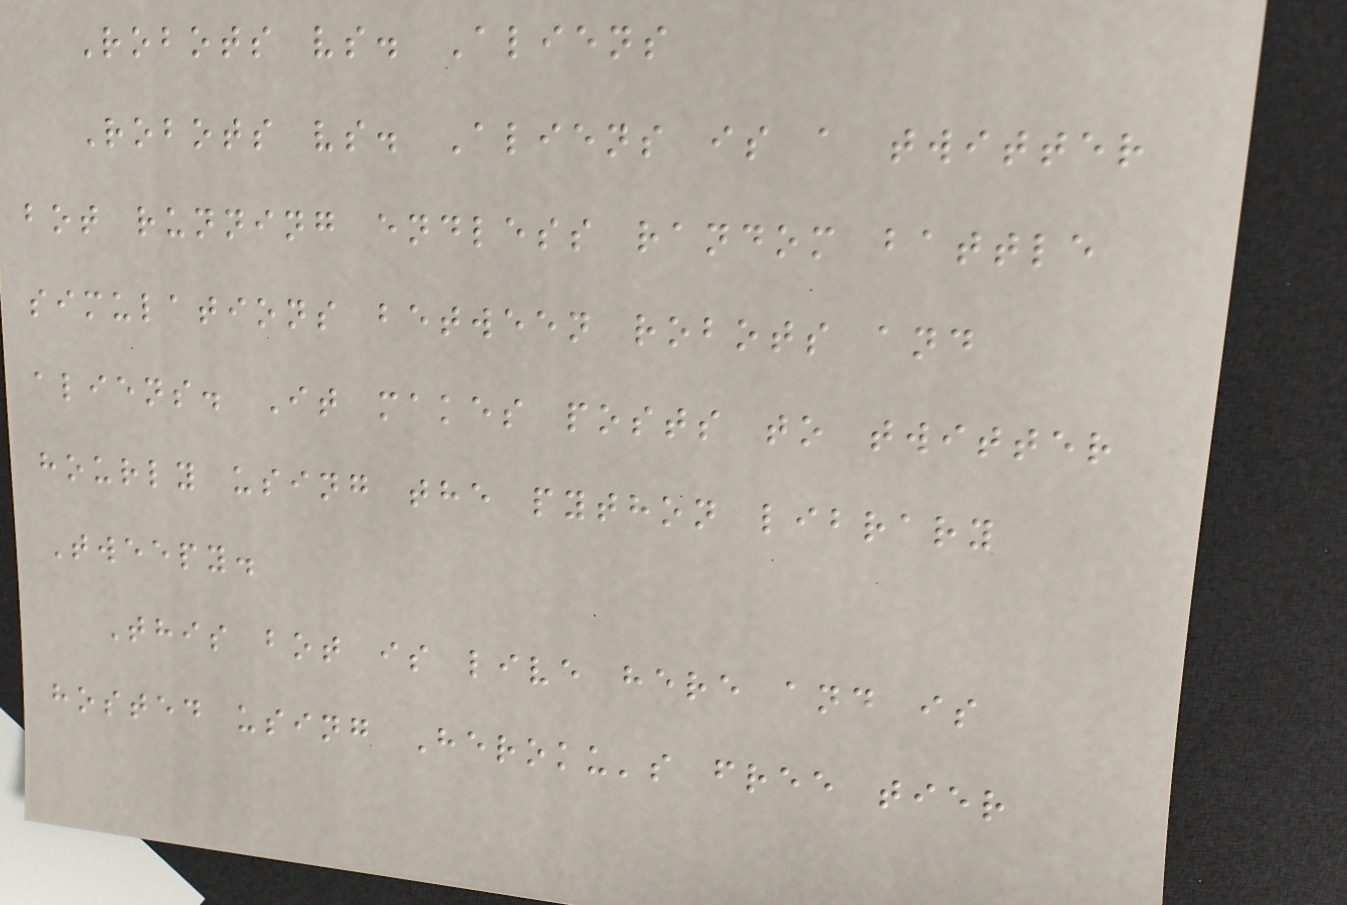Robots vs. Aliens
Robots vs. Aliens is a twitter
bot running endless random battle
simulations between robots and
aliens. It makes posts to twitter
hourly using the python library
Tweepy.
This bot is live here and is
hosted using Heroku's free tier
